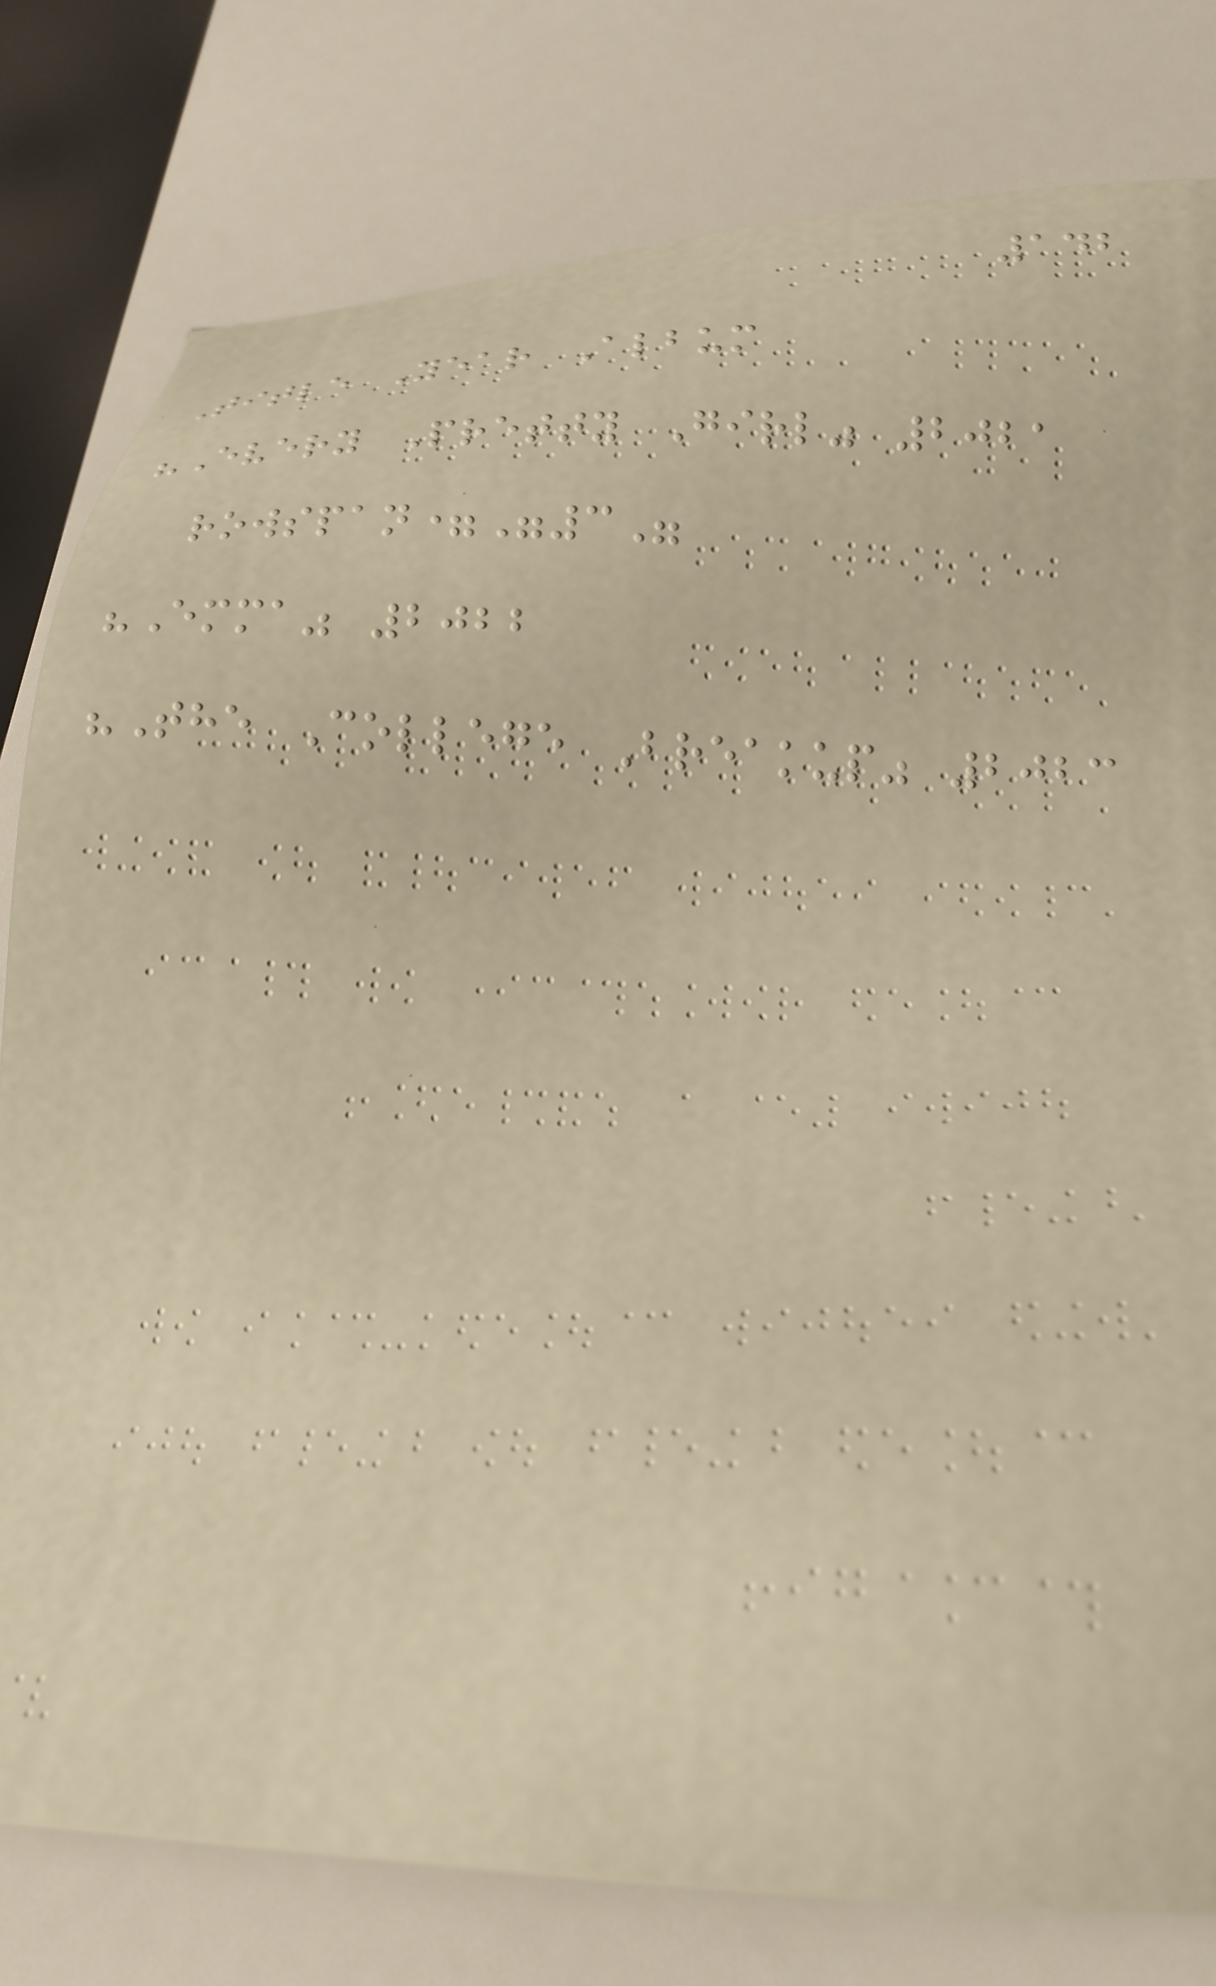142
Title Year Album
"Every Pretty Girl" 2021
rowspan="3"
"Emma" 2022
"The College Breakup" 2023
